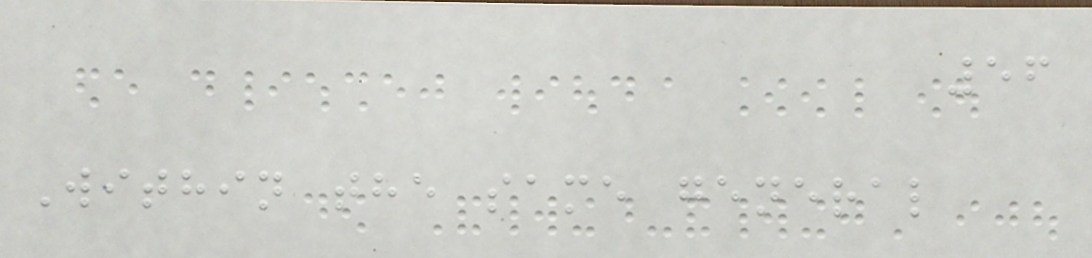56
Within the same general
